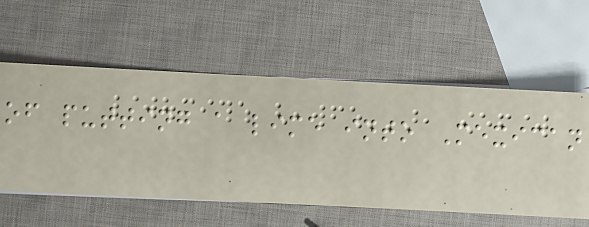of putting a lime into Mexican
